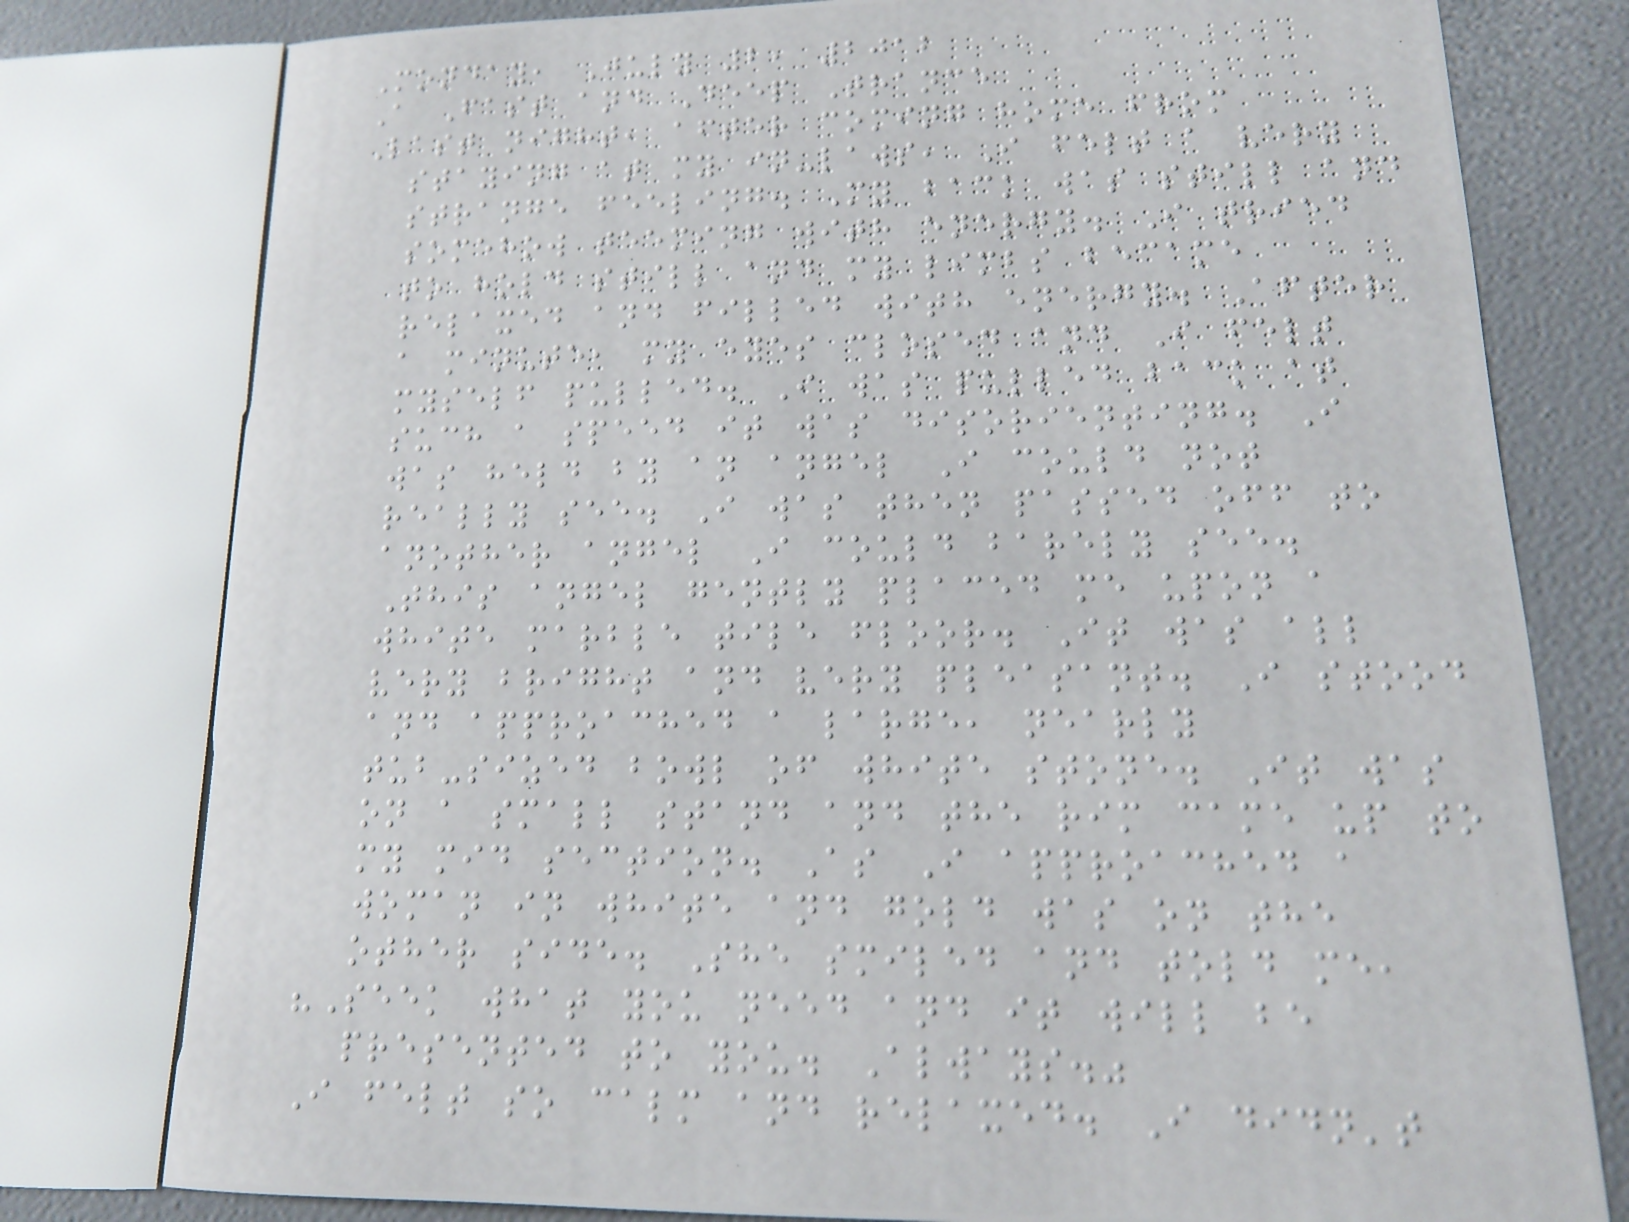Monday, July 2, 2012
A Fast and Deep Trance
Last night, after coming home from
staying at my in-laws, I felt a very
strange feeling. My back was still and
somehow teeming with energy. I tried
to hold still and my limbs became
relaxed and filled with energy. After
a minute, my eyes closed and I felt
myself pulled. I was pulled back at
such a speed it was disorienting. I
was held by an angel I could not
really see. I was then passed off to
another angel I could barely see.
This angel gently placed me upon a
white marble tile floor. It was all
very bright and very pleasant. I stood
and approached a large, nearly
tub-sized bowl of white stone. It was
on a small stand and the rim came up to
my mid section. As I approached a
woman in white and gold was on the
other side. She smiled and told me,
"Seek what you need and it will be
presented to you. Always."
I felt so calm and relaxed. I didn't
